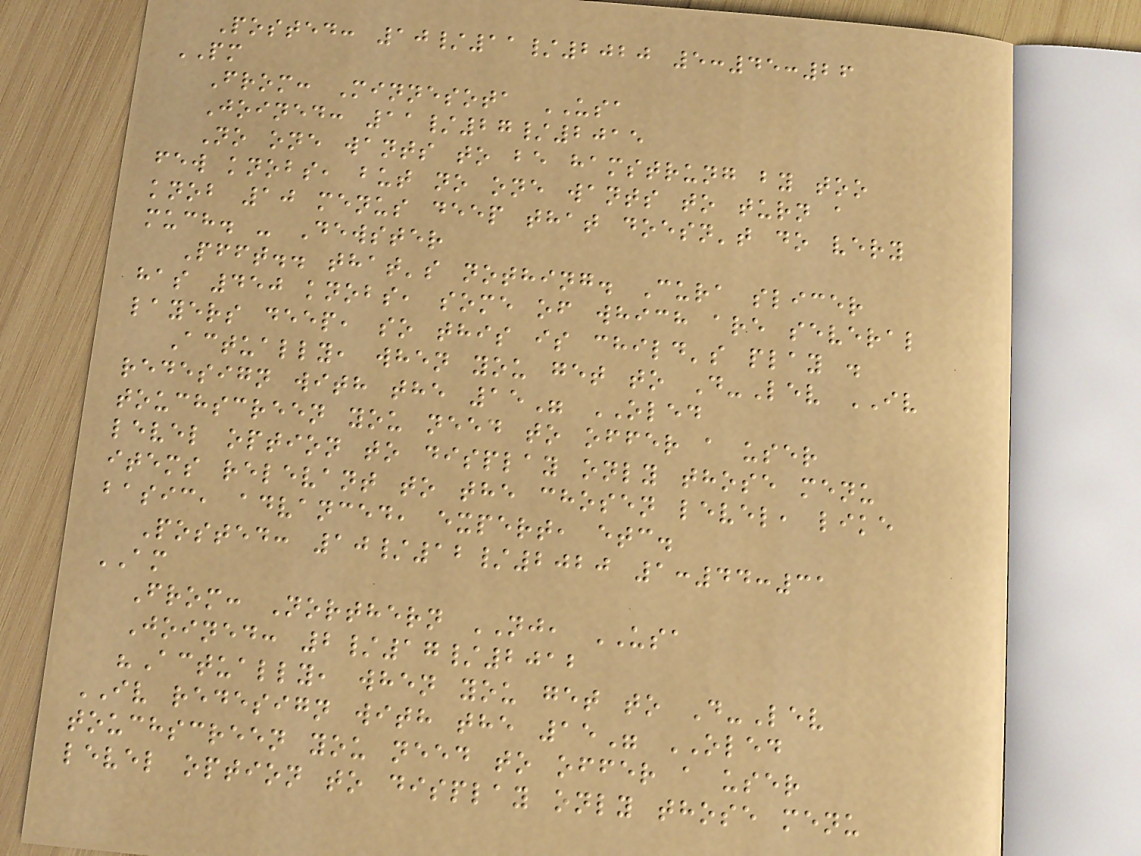Posted: 10/11/2020 5:45:26
PM
From: Minnesota USA
Joined: 11/27/2015
No one wants to be hamstrung by too
few knobs, but no one wants to turn a
knob 10 menus deep that doesn't do very
much. - Dewster
Pfft.. that's nothing. Cura slicer
has 450 knobs, some of which are several
layers deep, so this is child's play .
Actually, when you get to D-Lev IV
redesign with the 15" OLED
touchscreen you need to offer a user
level option to display only those menu
items relevant to the chosen level, like
basic, advanced, expert, etc.
Posted: 10/12/2020 1:44:31
AM
From: Northern NJ, USA
Joined: 2/17/2012
"Actually, when you get to D-Lev
IV redesign with the 15" OLED
touchscreen you need to offer a user
level option to display only those menu
